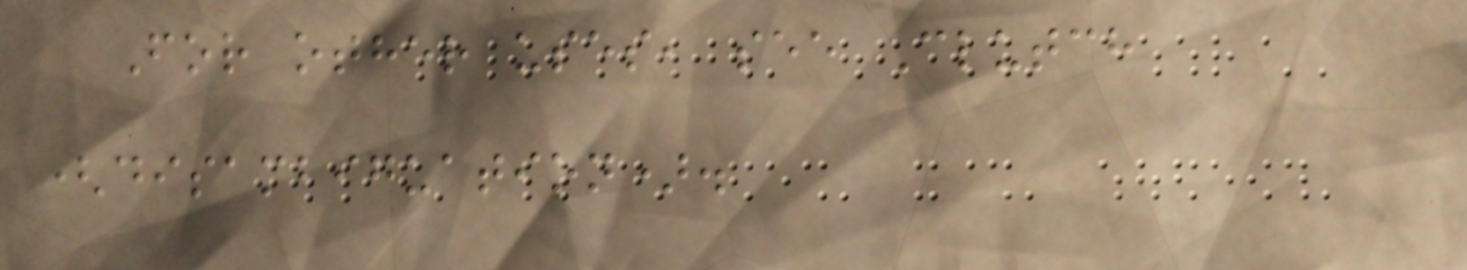For other uses, see Clutch
(disambiguation).
